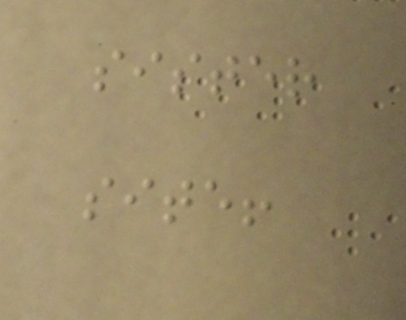sister
site!
